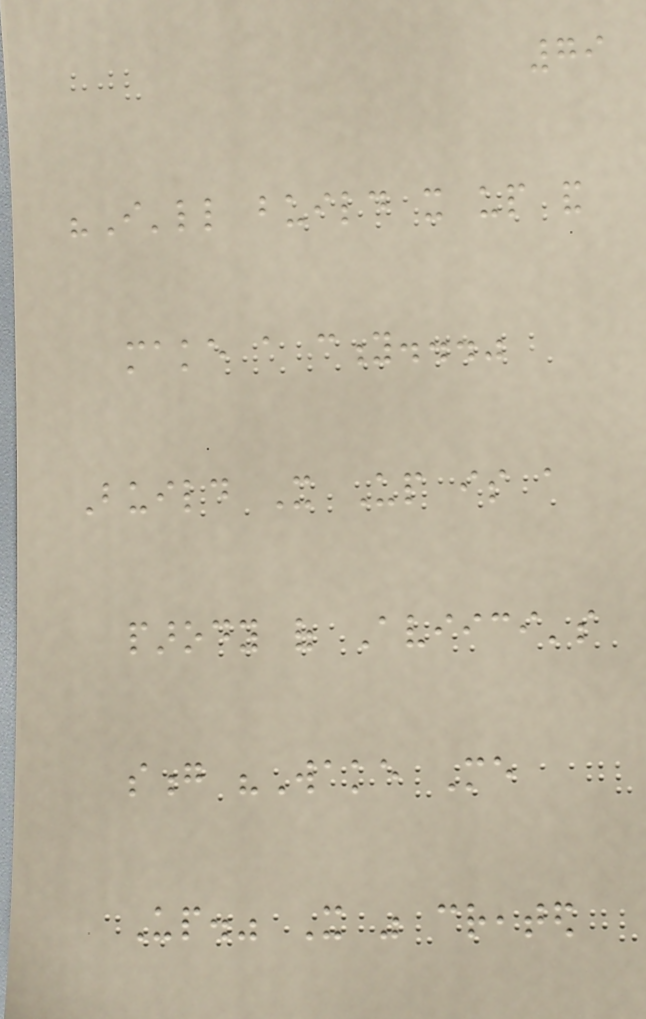79
"I'll build it up and
make a city..."
Build It Up is a
parody of Aviici's
song "Wake Me
Up." It was created
